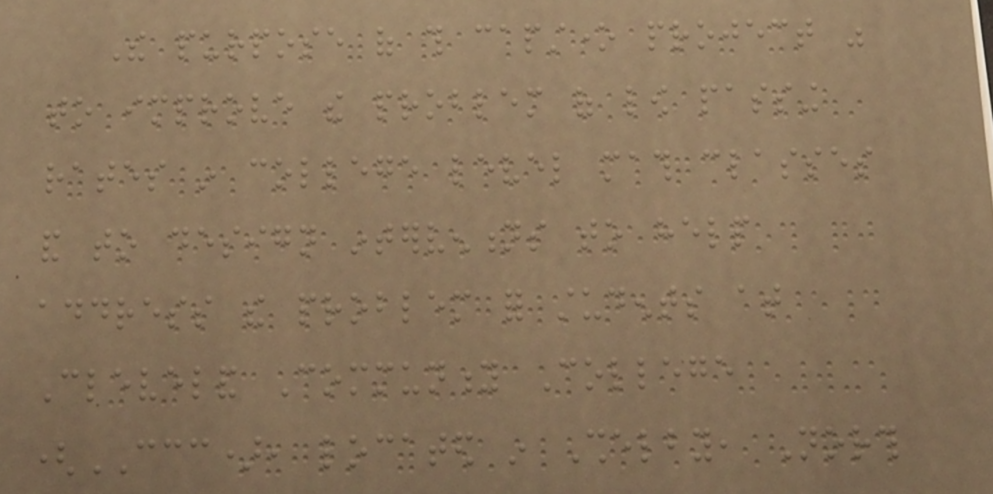The purpose of this capstone project was
to improve the problem of low passing
rates in college level math classes
and to design interventions to help
address the problem for students at
Cleveland Community College
(CCC), located in Shelby, North
